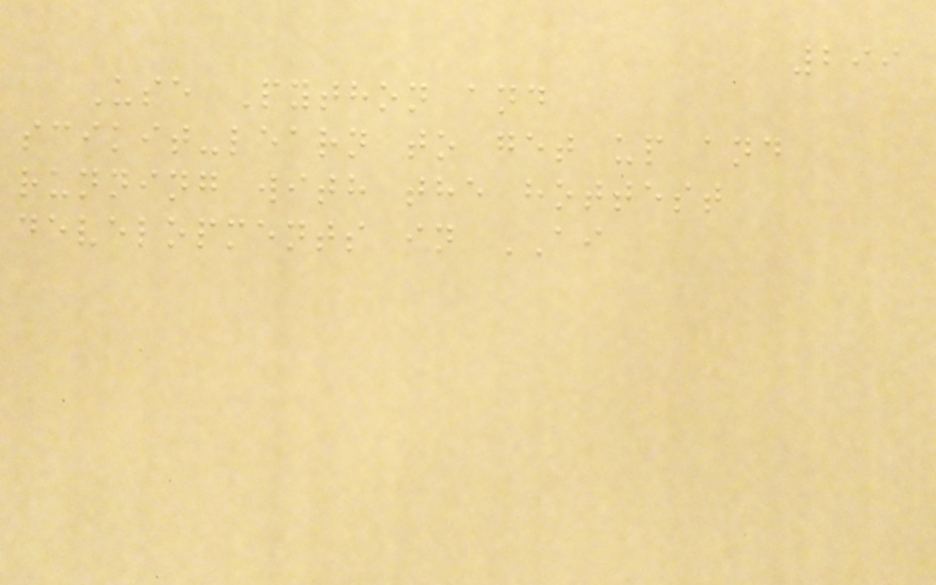299
Use Python and
scikit-learn to get up and
running with the hottest
developments in AI
